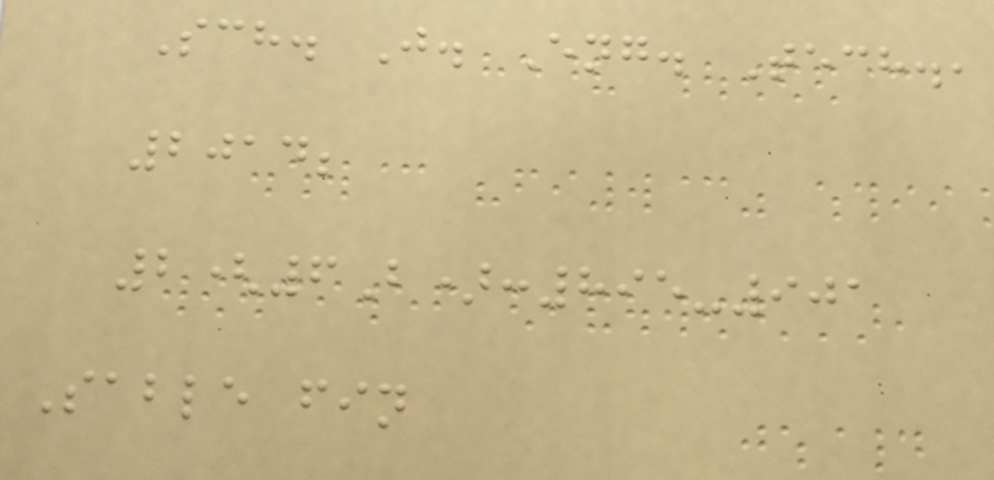Sch. J. Eng. Tech.,
2014;
2(6B):895-901
Sable fin
